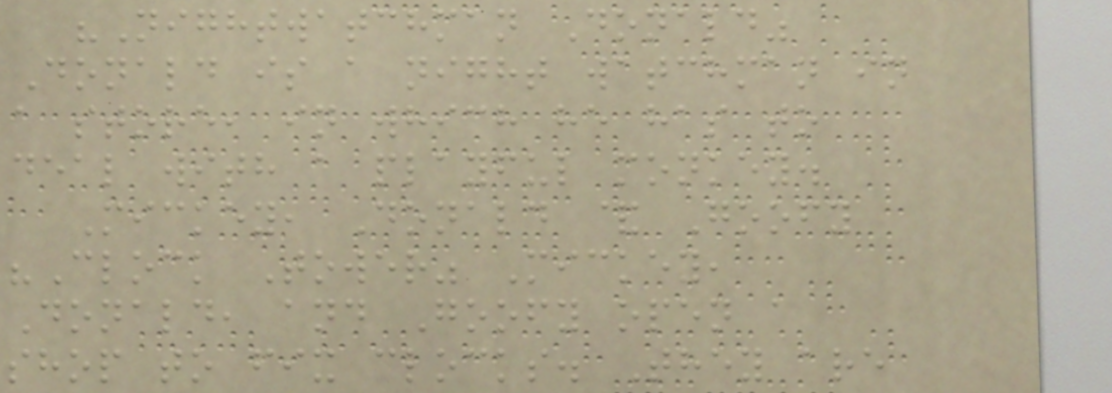"Nightwatchman Donald"
Donald is a night watchman in
a store, in which he has to
deal with a playful monkey.
Mickey, Donald & Goofy
"Clock Tower" Mickey,
Donald, and Goofy open a
shop to fix clocks. They are
